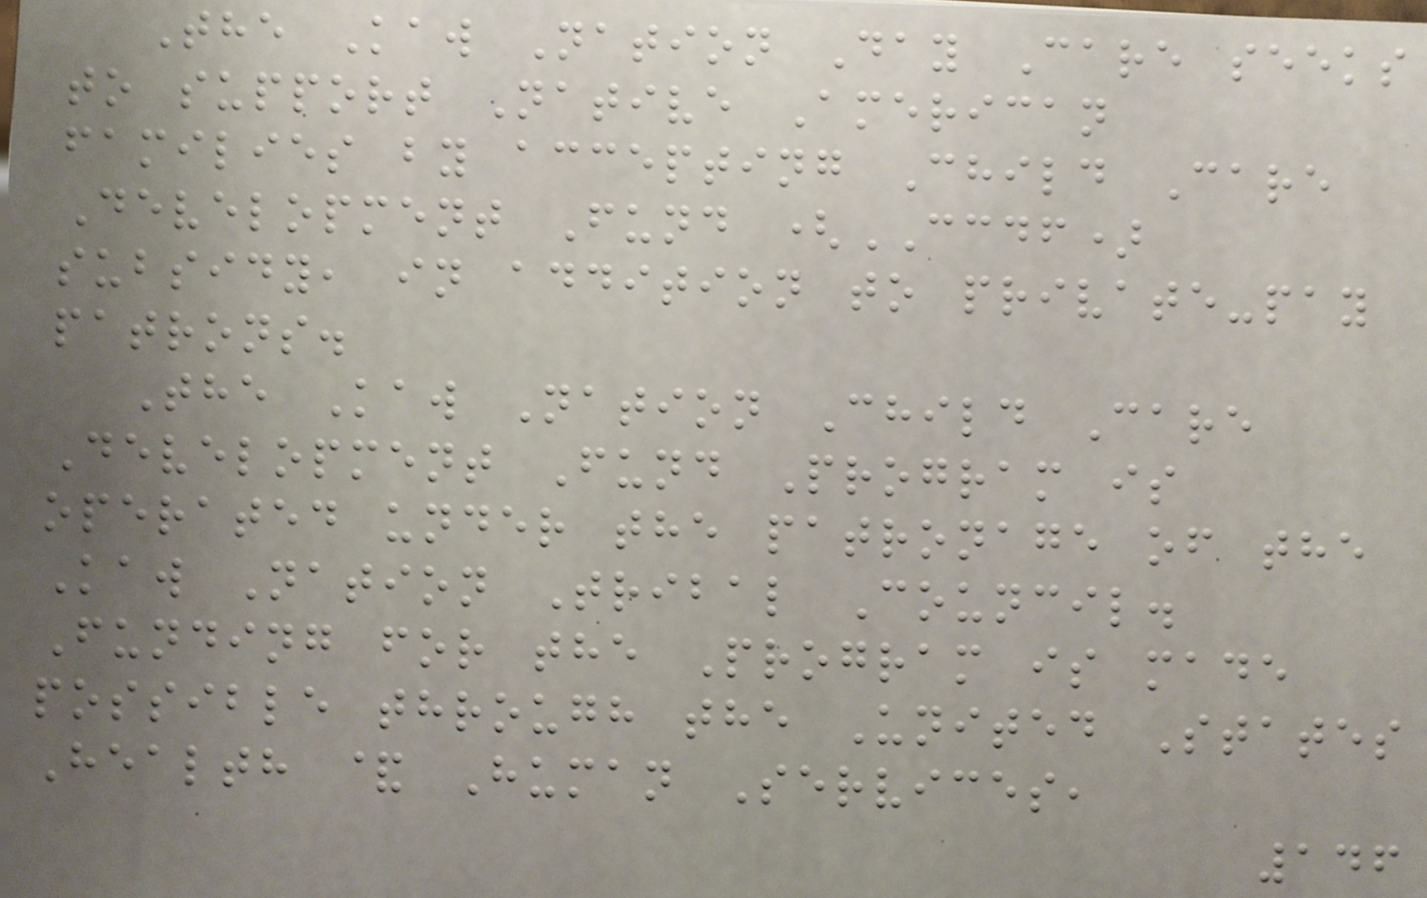The Kaw Nation Day Care seeks
to support Native American
families by accepting Child Care
Development Fund (CCDF)
subsidy, in addition to private-pay
patrons.
The Kaw Nation Child Care
Development Fund Program is
operated under the patronage of the
Kaw Nation Tribal Council.
Funding for the Program is made
possible through the United States
Health & Human Services,
146
